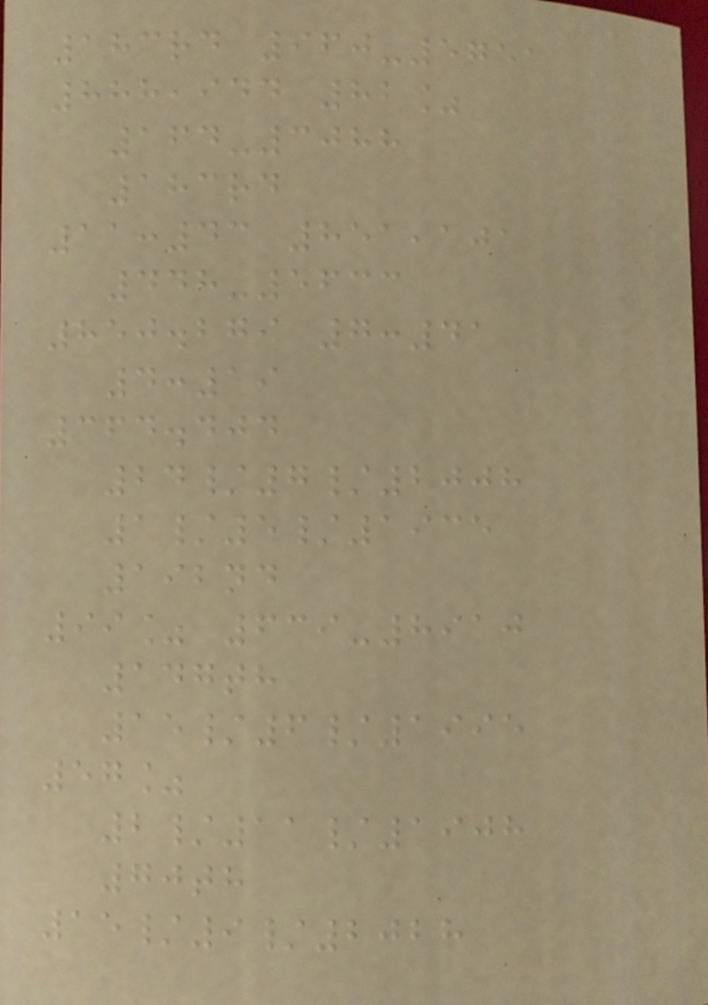183rd 960-5751
888,944 82%
164-3088
183rd
11:43 851,101
448-5633
850.279 7:41
4:19
364.404
24/7/2008
1/5/1935
192nd
99% 639-8910
147th
15/6/1995
57%
2/11/1908
70th
15/9/2028
